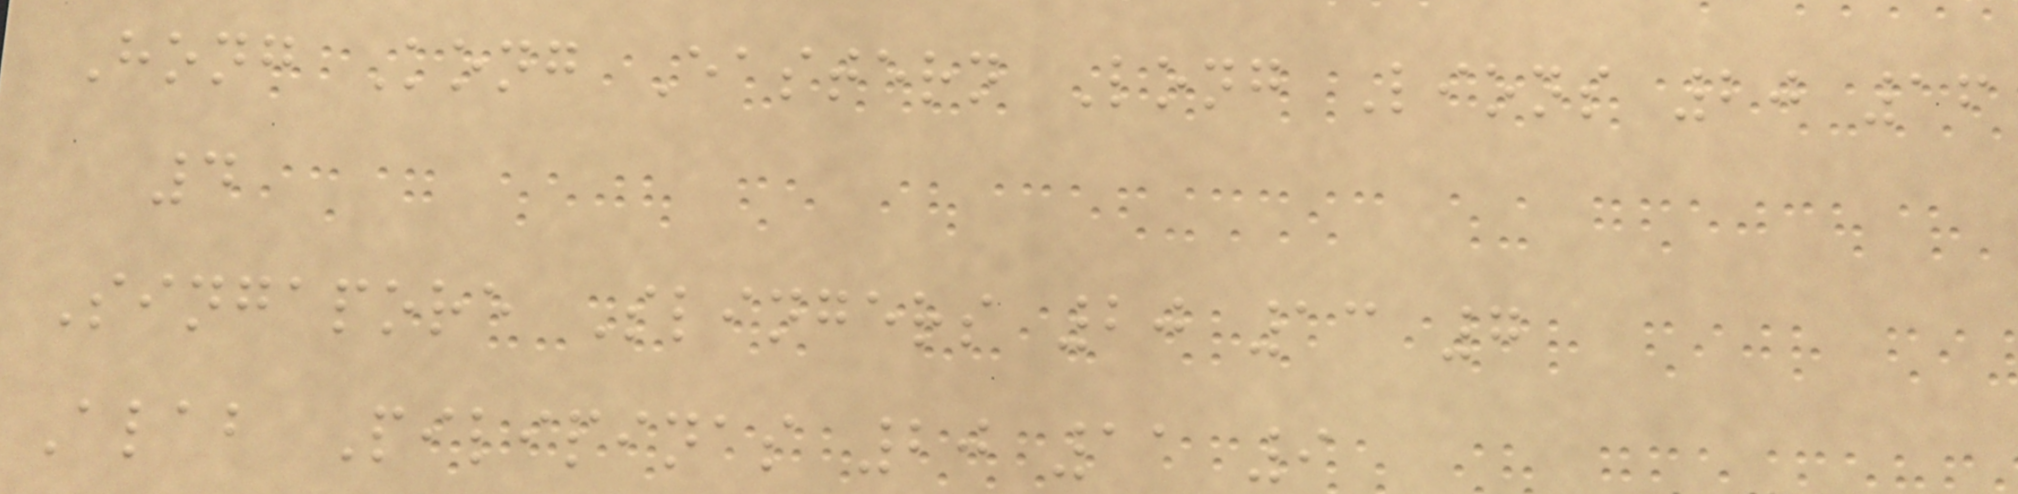Hong Kong Eastern Long Lions 20 16
4
Singapore Slingers 20 13 7
Alab Pilipinas 20 11 9
